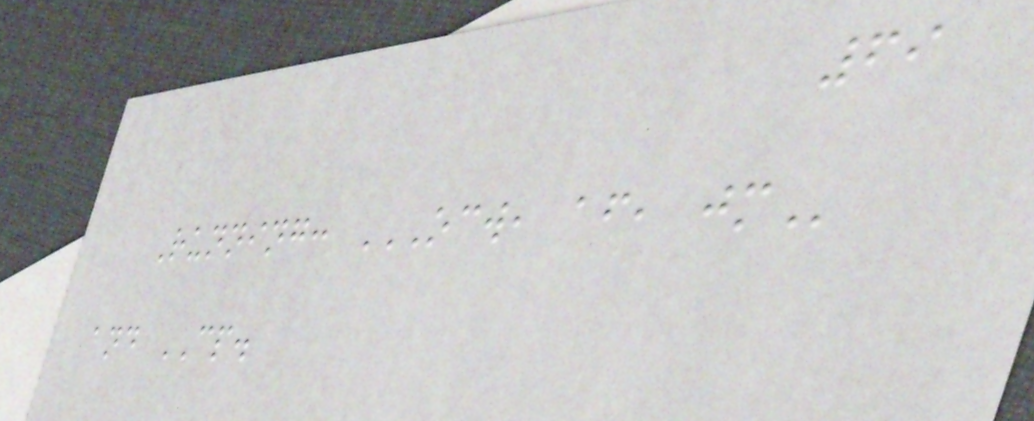69
Running: OCW, AF, JM
and CP.
